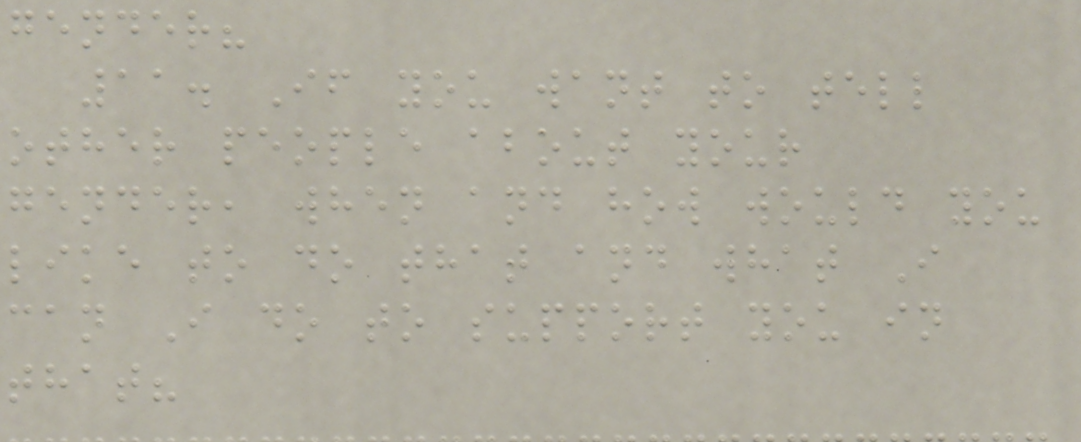gender?
11. If you want to tell
other people about your
gender, when and how would you
like to do that and what I
can I do to support you in
that?
